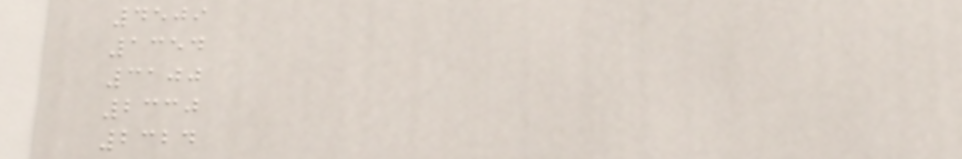4509
1354
3100
2330
2324
